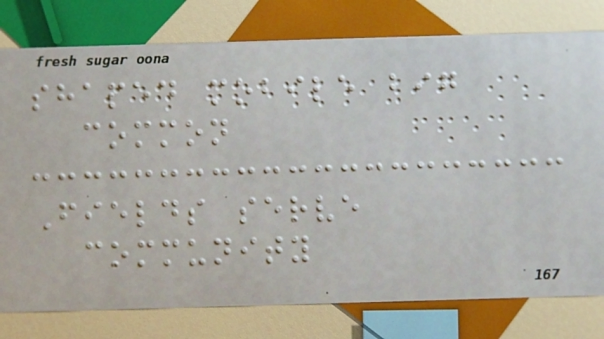shaped mobile big
common
Fields serve
community
